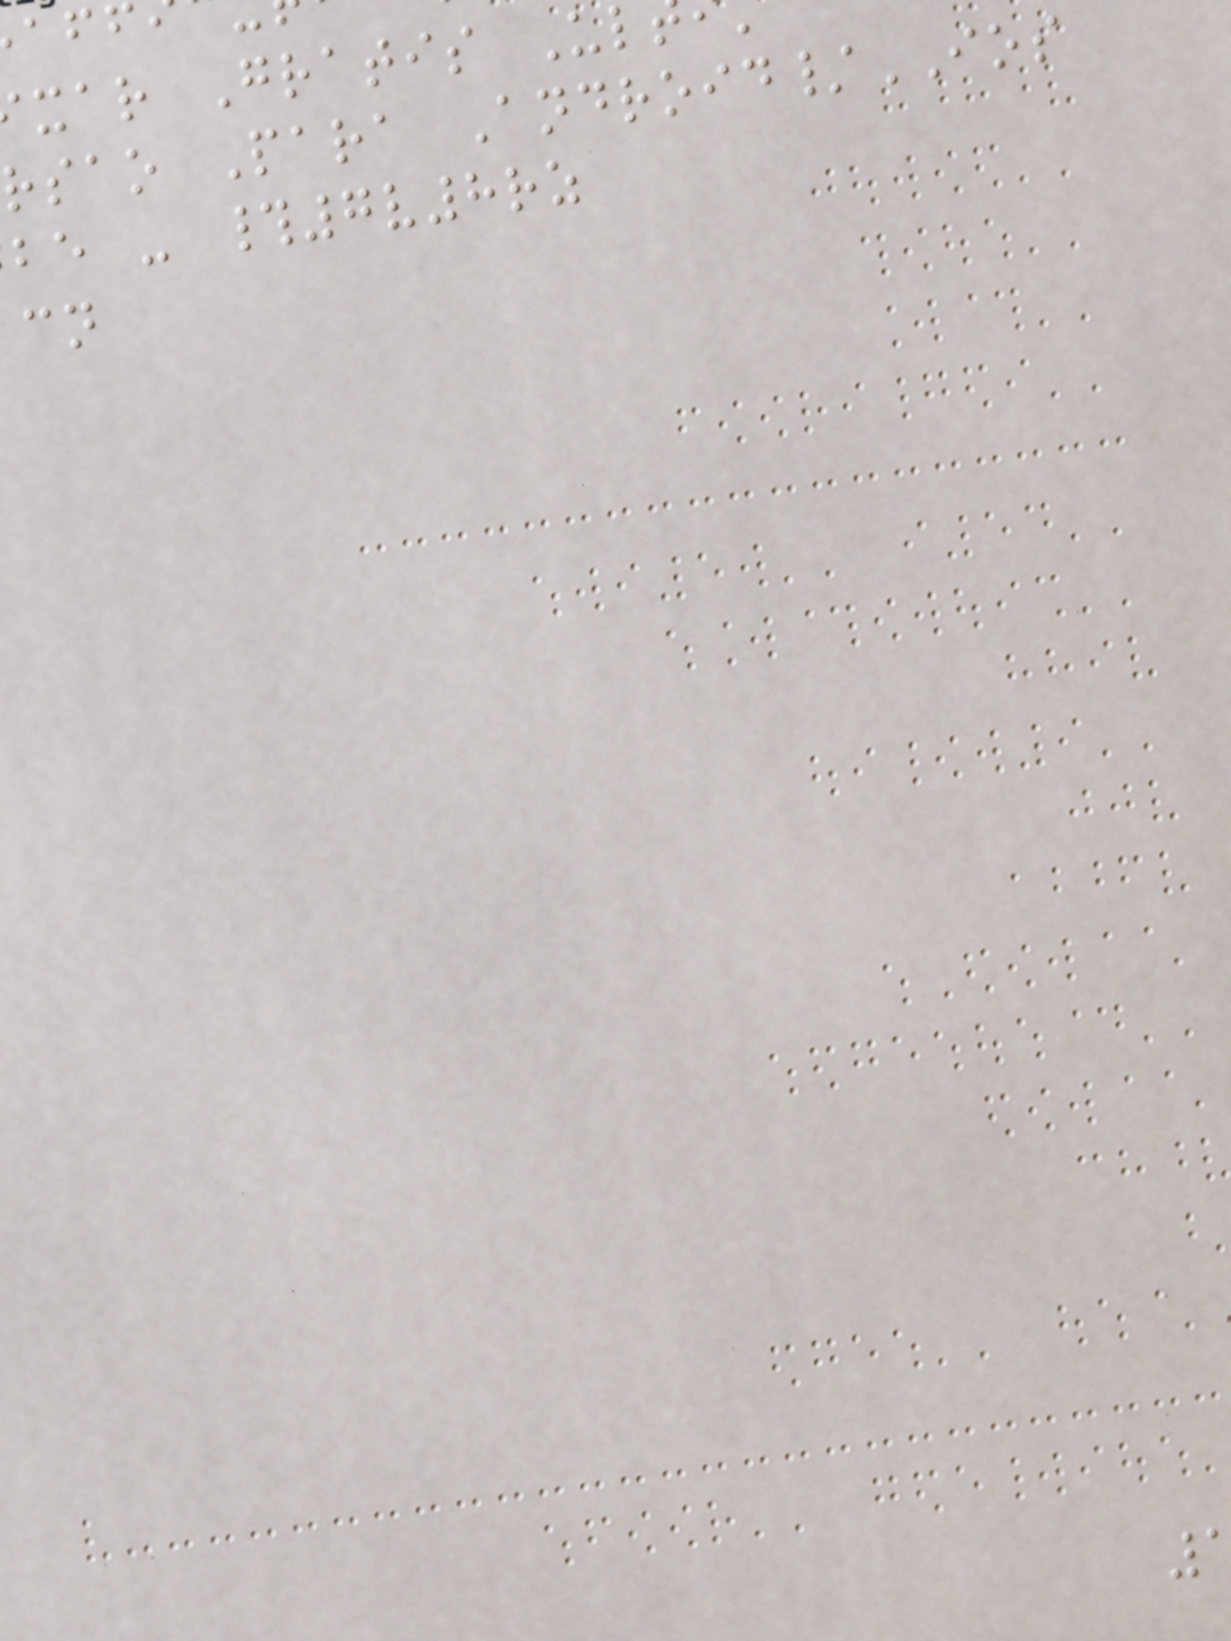xar Gratis Ul
rsao Para Android/IOS
be - #7v8rz
